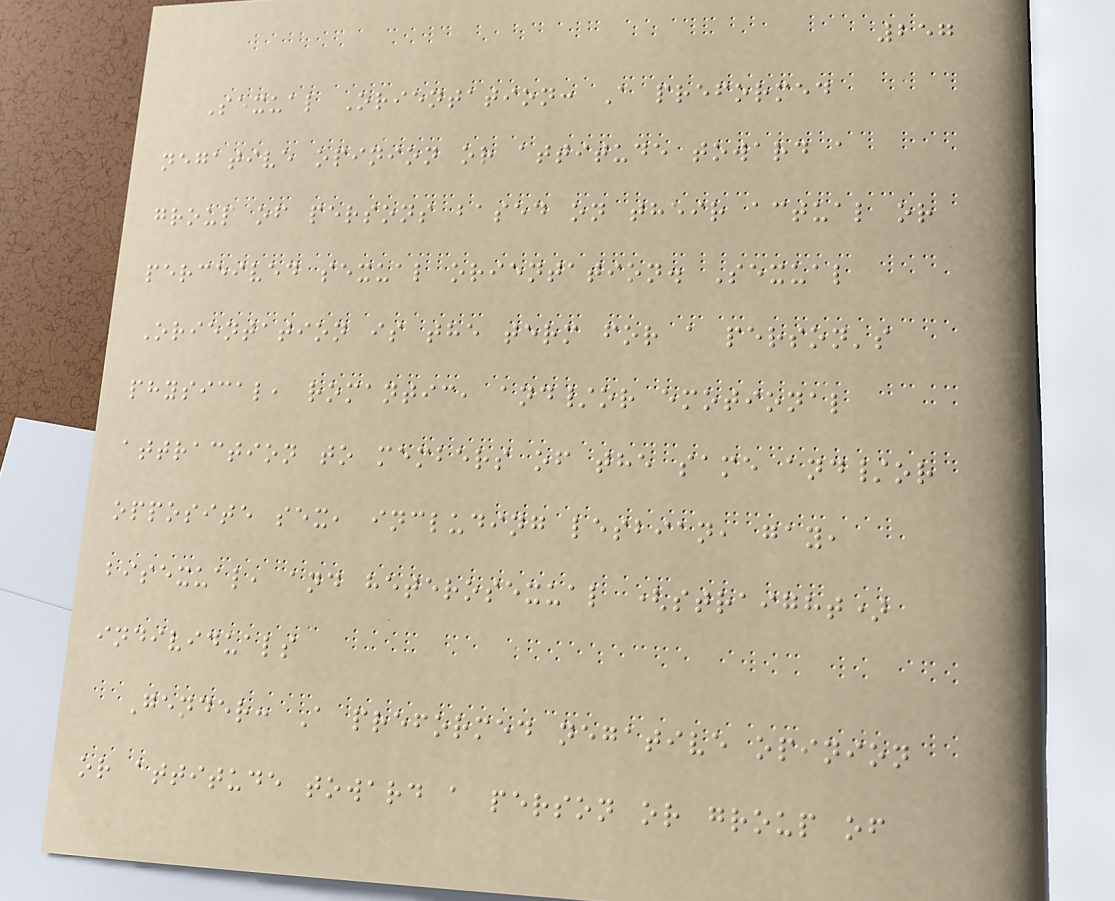257
Sexual Orientation: A preformed
negative opinion or attitude toward a
group of persons based on their actual or
perceived sexual orientation. Sexual
Orientation is the term for a person's
physical, romantic, and/or emotional
attraction to members of the same and/or
opposite sex, including lesbian, gay,
bisexual, and heterosexual (straight)
individuals
Gender: A preformed negative opinion
or attitude toward a person or group of
